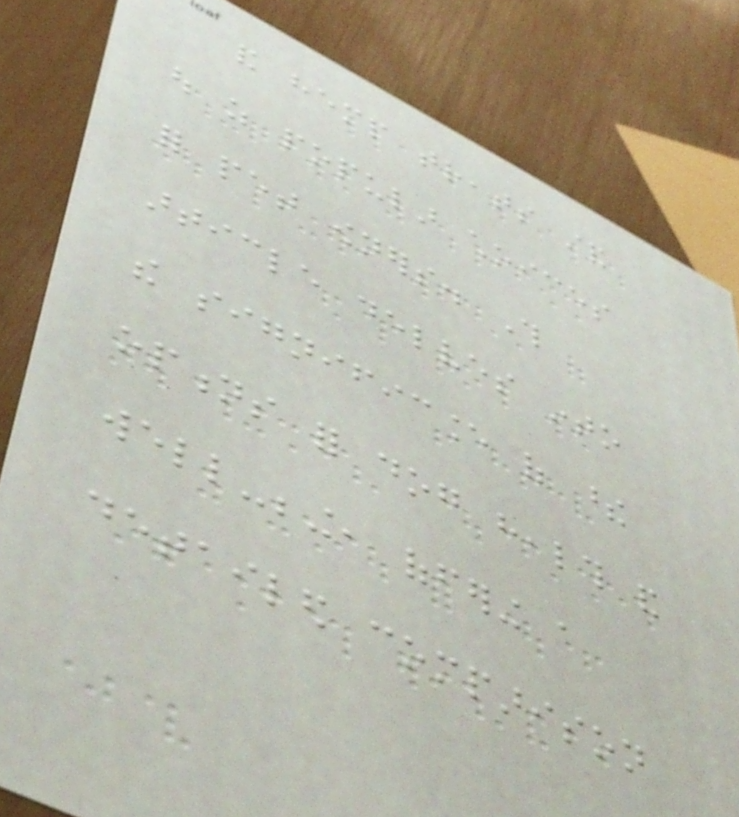and hemp treats stand
out as popular choices
for pet owners. This
article delves into
the significance of these
options for dog health and
well-being, offering a
detailed comparison
